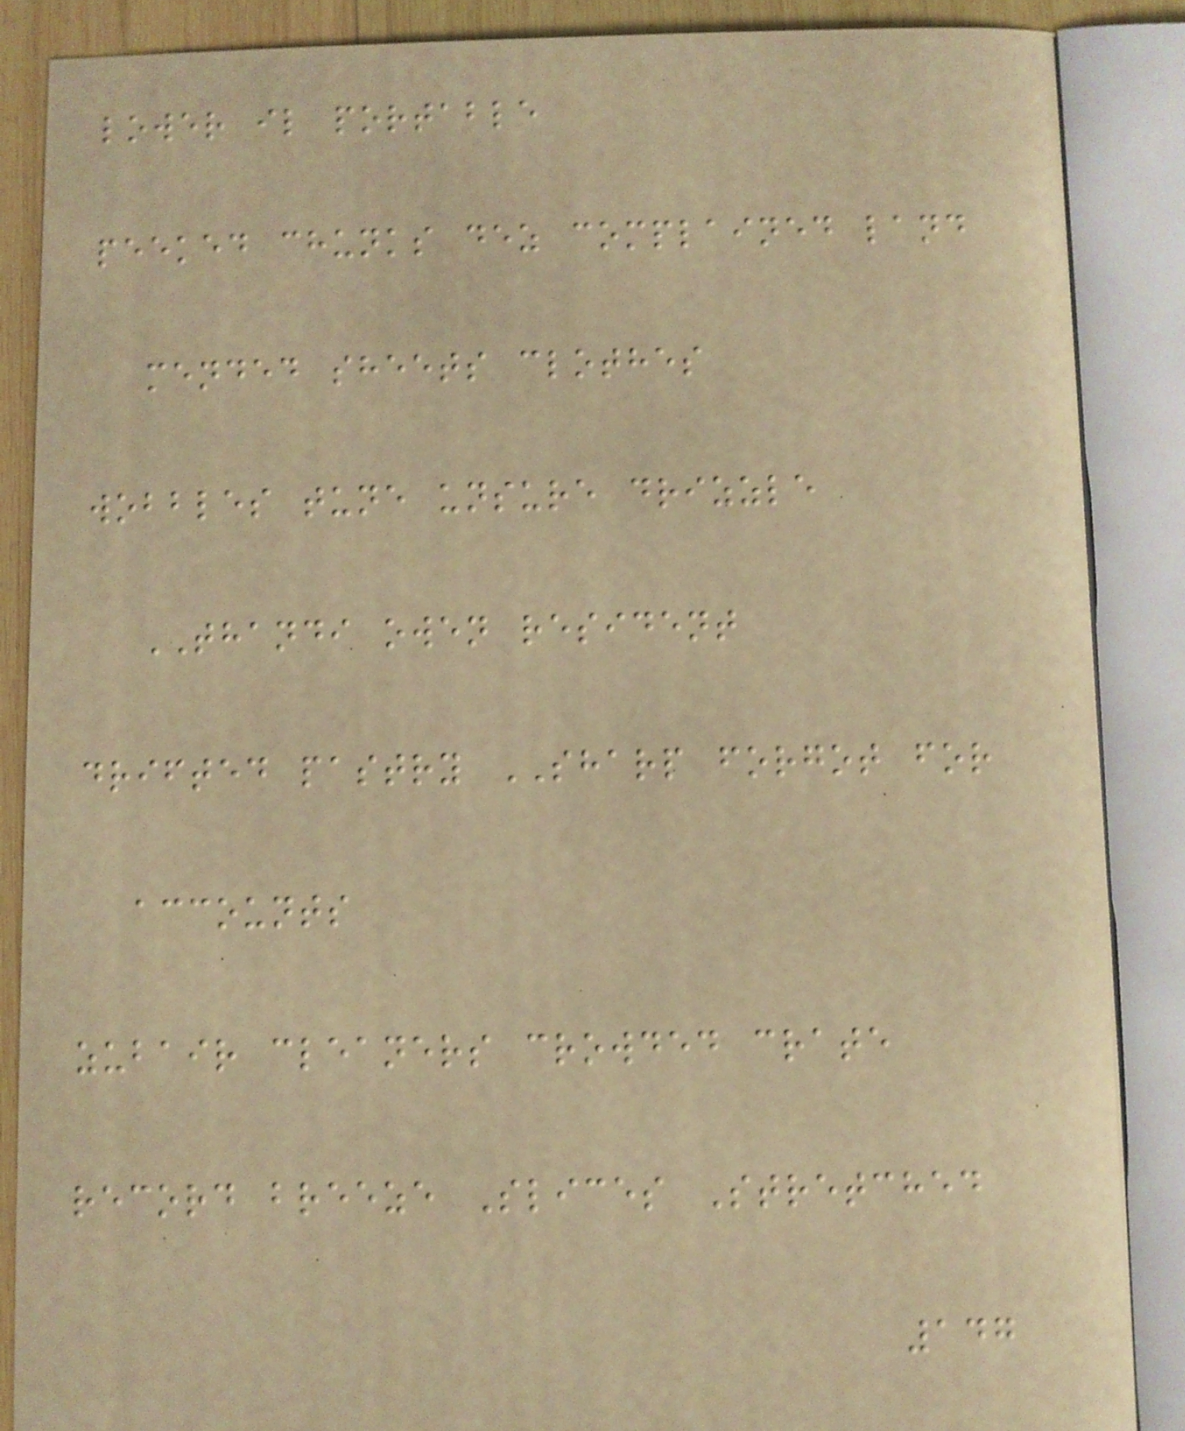lower il portable
peeked chunks dez complained land
mended sheets clothes
wobbles tune unsure drizzle
THANDI owen resident
drifted pastry SHARP forgot for
accounts
zubair cleaners crowded crate
record breeze Slices Stretched
147
